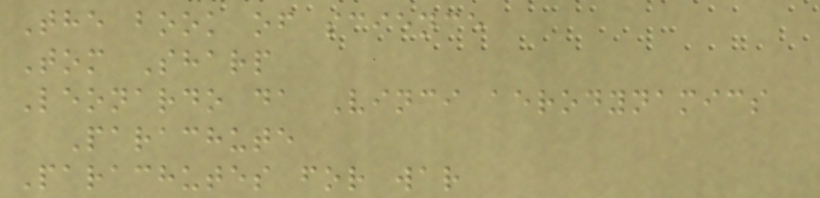The book of science
Tom Sharp
Leonardo da Vinci aerodynamics
Parachute
Parachutes for war
